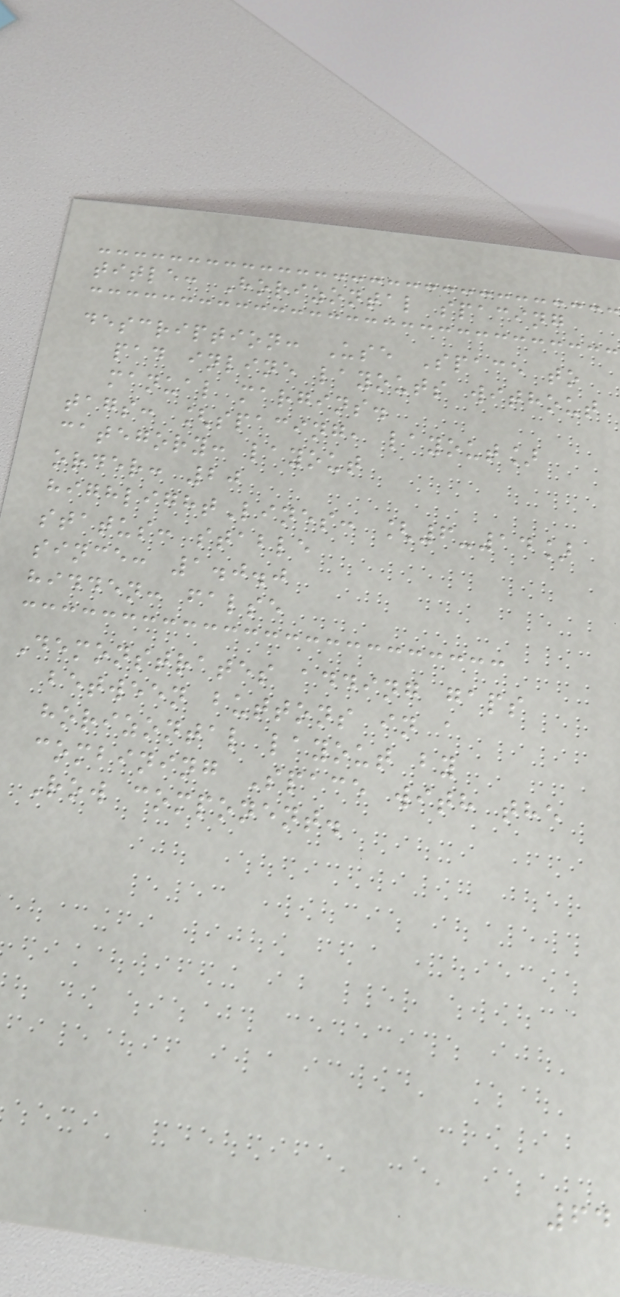title: Horizontal spacing
description: Use Space to
pad inline layouts without
manual margins.
tags: [spacing, layout]
category: layout
order: 20
highlightLines: [6-14]
status: stable
since: 1.0.0
hidden: false
Demonstrates adding gaps
between buttons in a
horizontal layout by
combining Space with the
Row component.
64
